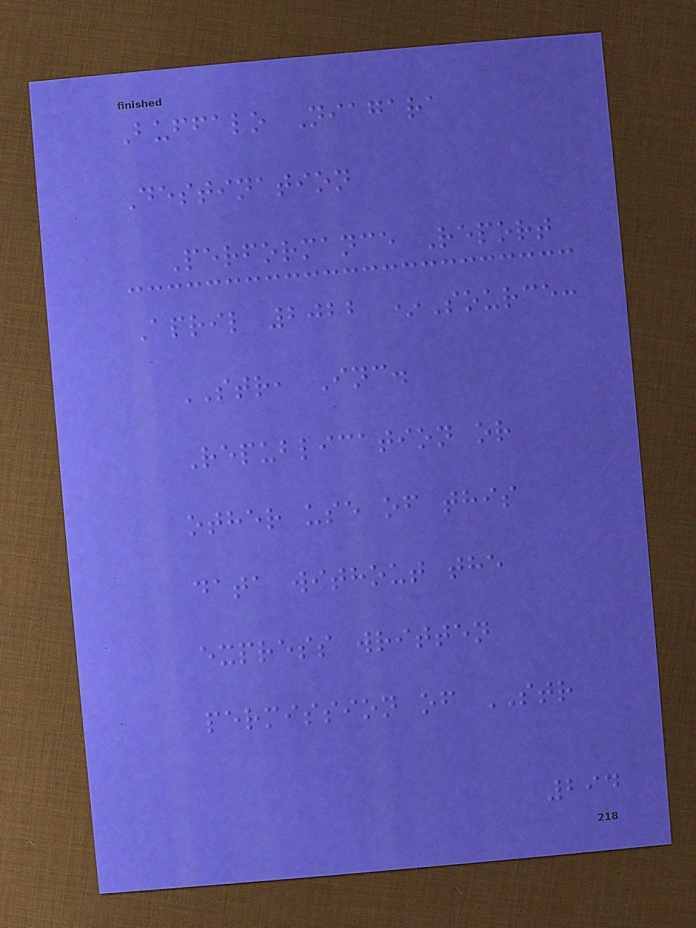Buffalo Niagara
Destination
Performance Report
April 2022 *Source:
STR, Inc.
Republication or
other use of this
data without the
express written
permission of STR
294
